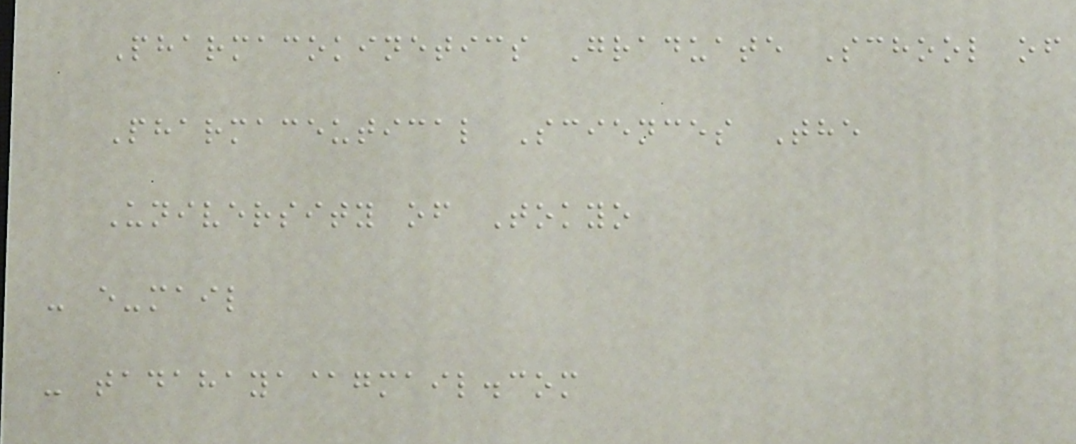Pharmacokinetics Graduate School of
Pharmaceutical Sciences The
University of Tokyo
- e-mail
- tadahaya@gmail.com
